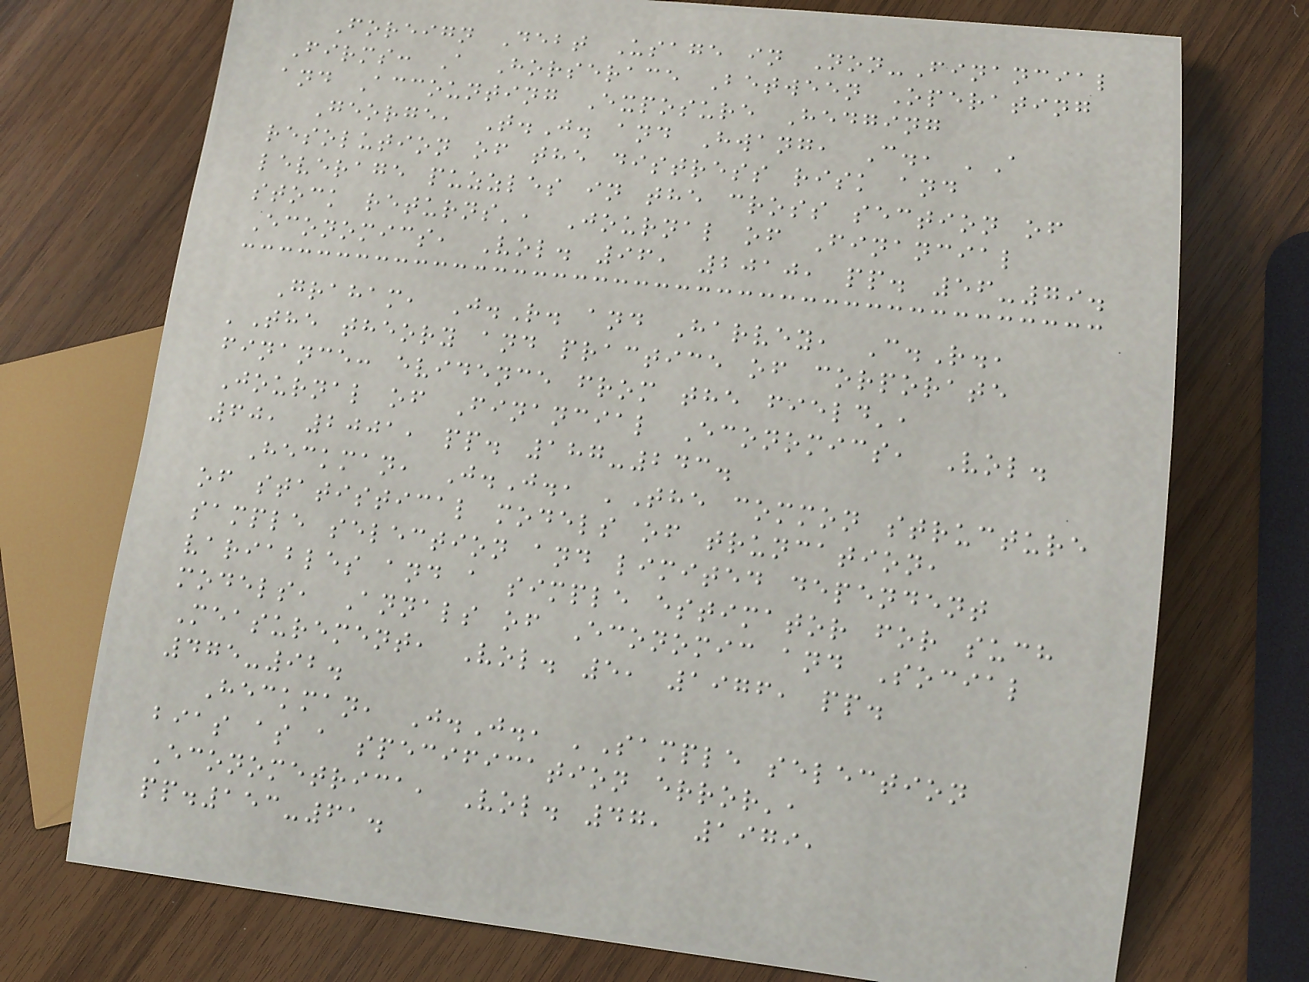Foreign Debt Usage in Non-Financial
Firms: A Horserace Between Operating
and Accounting Exposure Hedging
George, T.J. and Hwang, C., 'A
resolution of the distress risk and
leverage puzzles in the cross section of
stock returns', Journal of Financial
Economics, Vol. 96, 2010, pp. 56-79.
Graham, J.R. and Harvey, C.R.,
'The theory and practice of corporate
finance: evidence from the field',
Journal of Financial Economics, Vol.
60, 2001, pp. 187-243.
Heckman, J.J., 'The common structure
of statistical models of truncation,
sample selection and limited dependent
variables and a simple estimator for such
models, Annals of Economic and Social
Measurement, Vol. 5, 1976, pp.
475-92.
Heckman, J.J., 'Sample selection
bias as a specification error',
Econometrica, Vol. 47, 1979,
pp.153-61.
